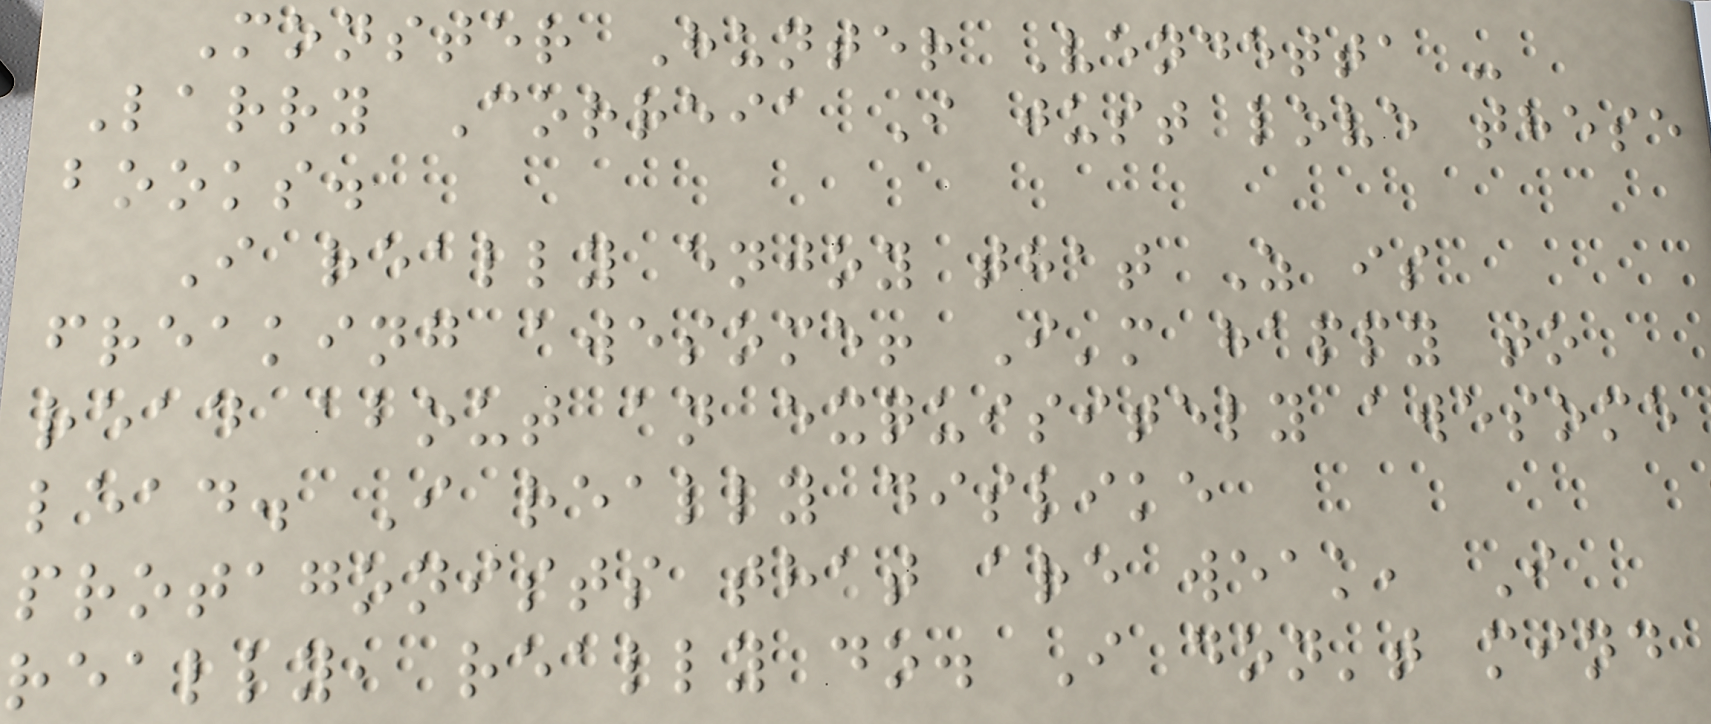Monster Hunter Vendetta -
Larry Correia I just love these
books.
I really enjoy that Z is
freaking awesome! I'm happy to
read about an exquisitely awesome
lead. I really dislike
protagonists that are weak, I
really, really do. I don't mind
